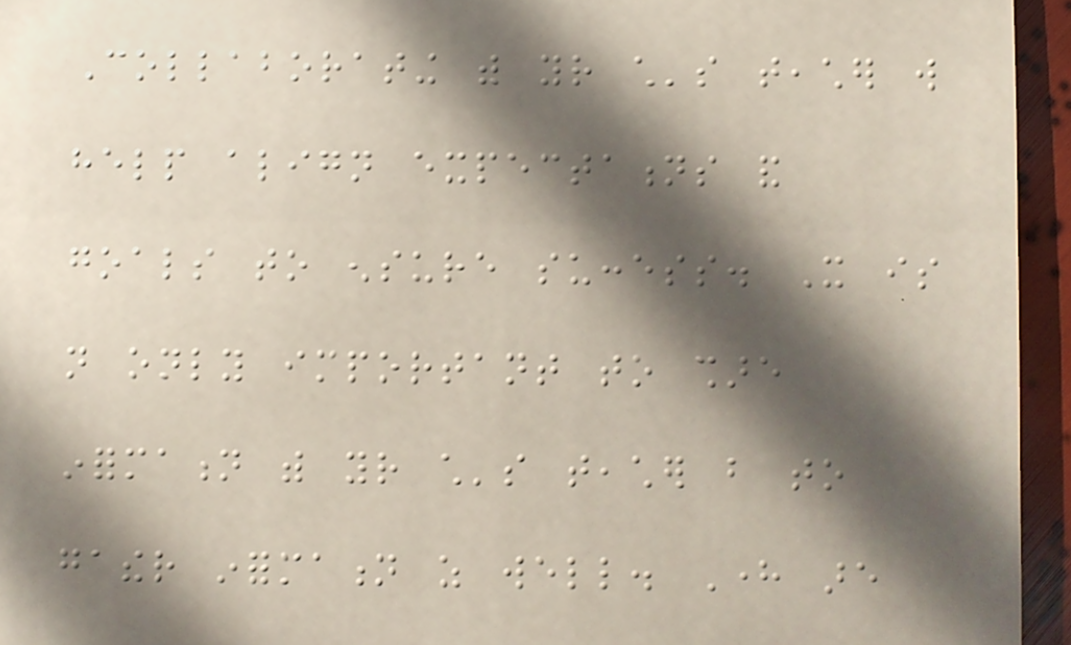Collaborating with your child's teacher will
help align expectations and
goals to ensure success. It is
not only important to share
information with your child's teacher but to
gather information as well. Here are
